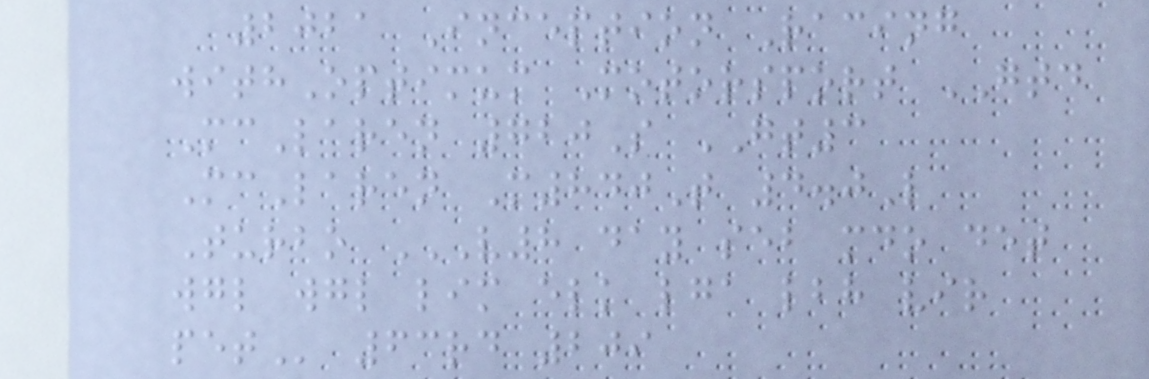2021 Inception Racing
withOptimum Motorsport GTD
McLaren 720S GT3
McLaren M840T 4.0L
Turbo V8 DAY SEB MDO DET
WGL WGL LIM ELK LGA LBH VIR
PET 63rd 209
